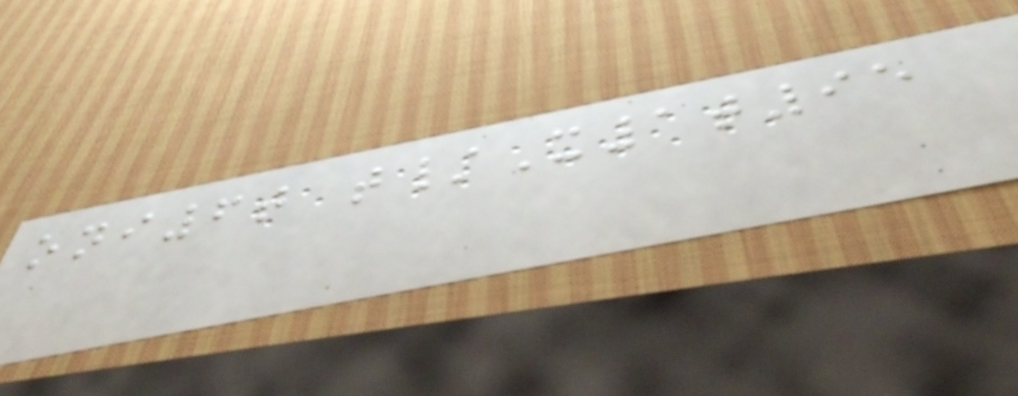oni6t t/X1t95
